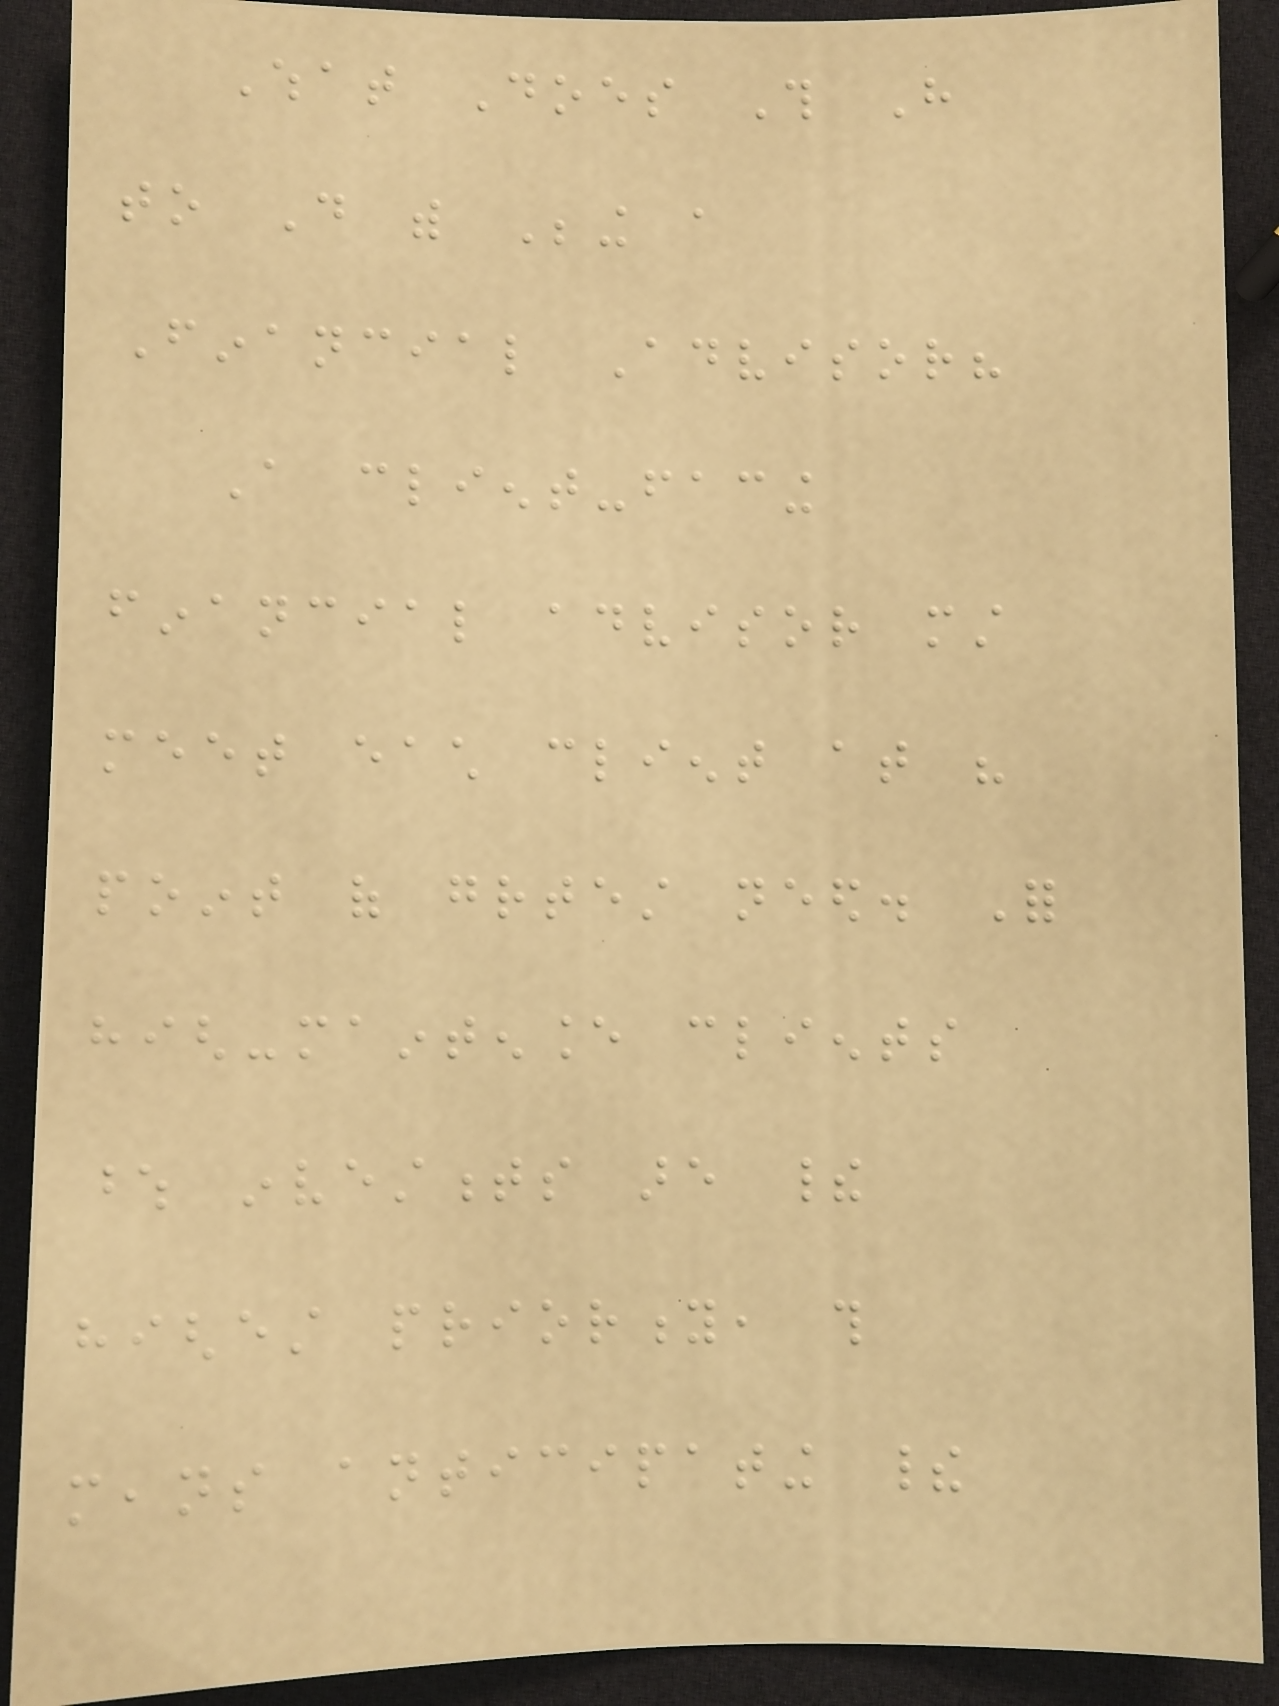What Does This Have
to Do with Being a
Financial Advisor?
A client-facing
financial advisor must
meet each client at his
point of greatest need. For
high-maintenance clients
whose investments are their
highest priority, this
means anticipating their
